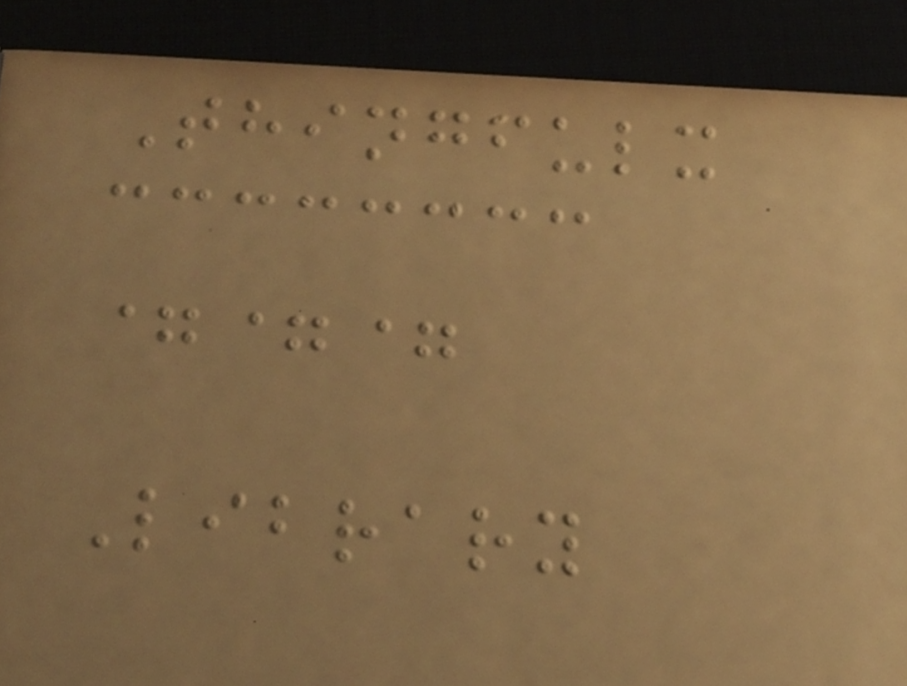Thingfulx
===
Library
